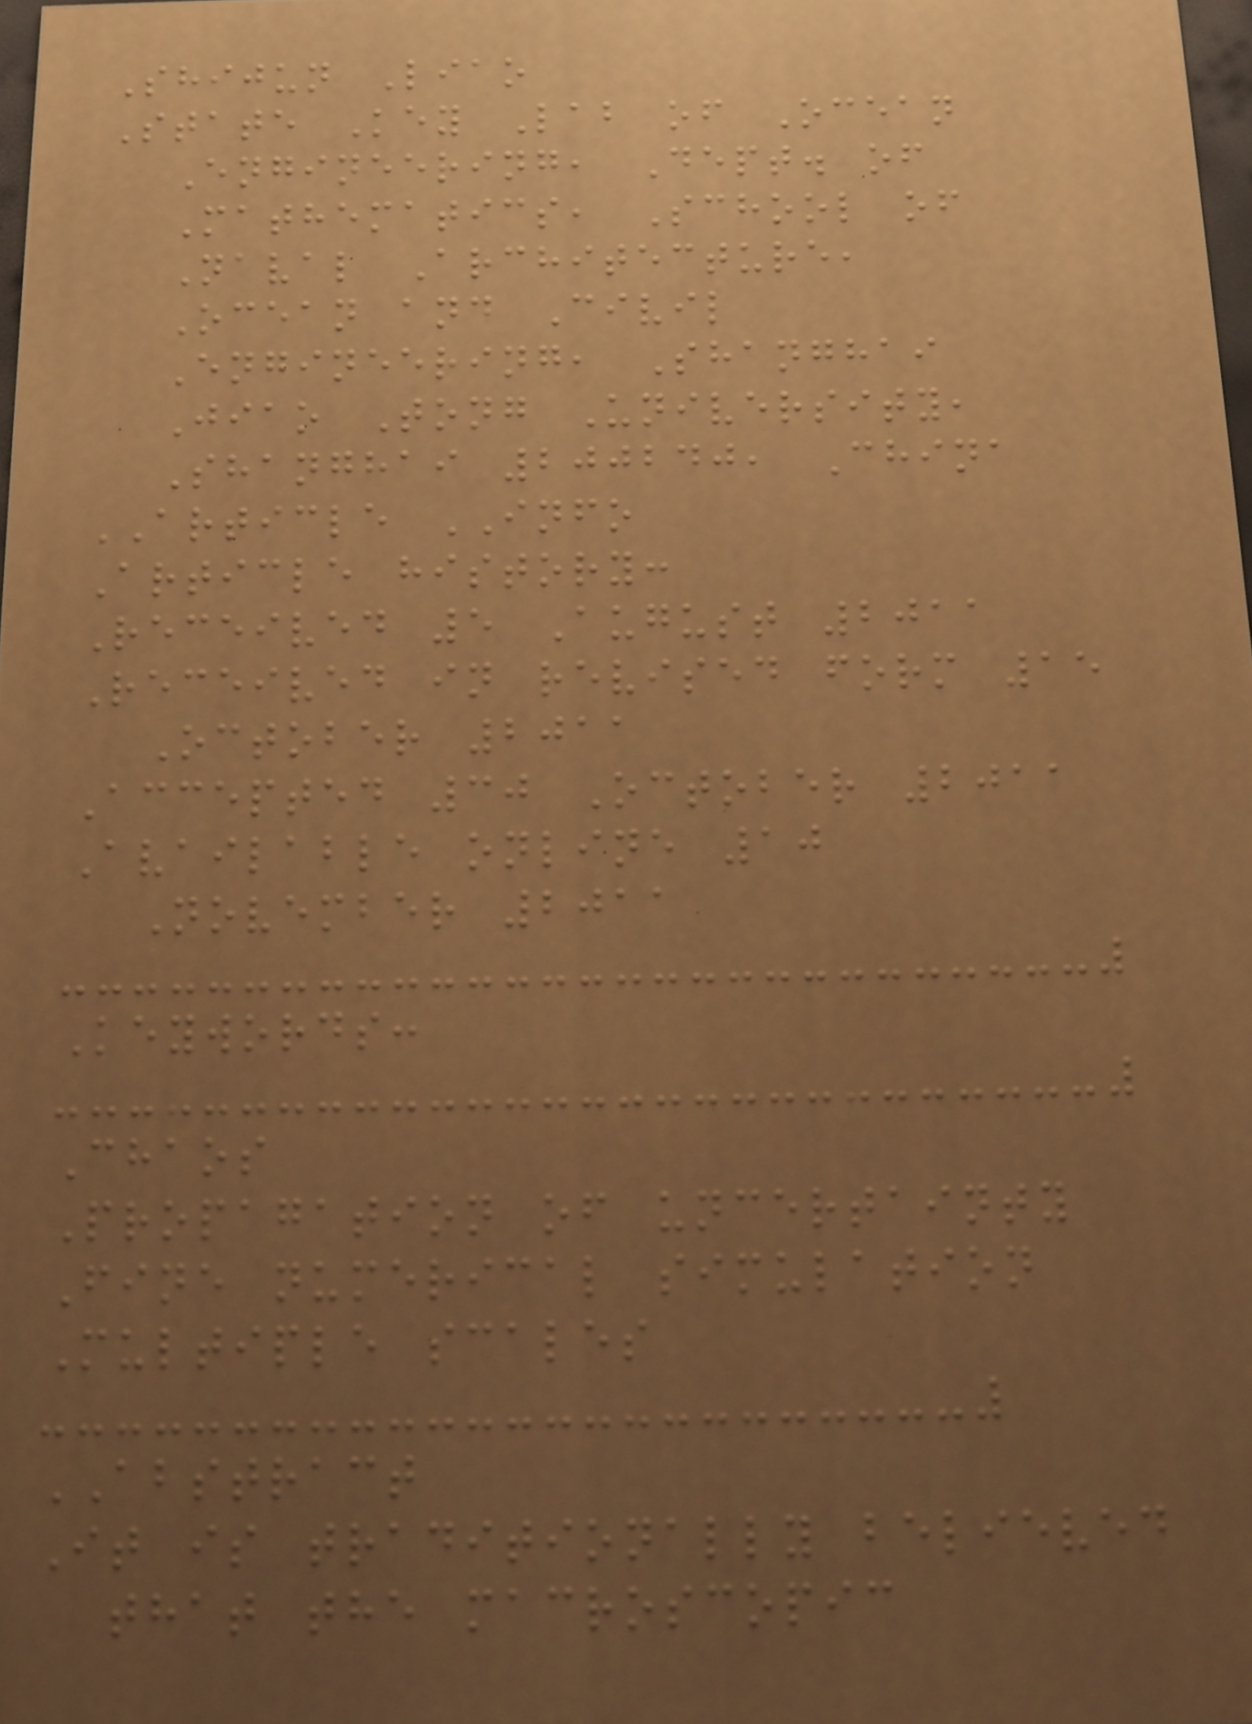Shijun Liao
State Key Lab of Ocean
Engineering, Dept. of
Mathematics, School of
Naval Architecture,
Ocean and Civil
Engineering, Shanghai
Jiao Tong University,
Shanghai 200240, China
ARTICLE INFO
Article history:
Received 5 August 2011
Received in revised form 15
October 2011
Accepted 30 October 2011
Available online 10
November 2011
Keywords:
Chaos
Propagation of uncertainty
Fine numerical simulation
Multiple scales
ABSTRACT
It is traditionally believed
that the macroscopic
